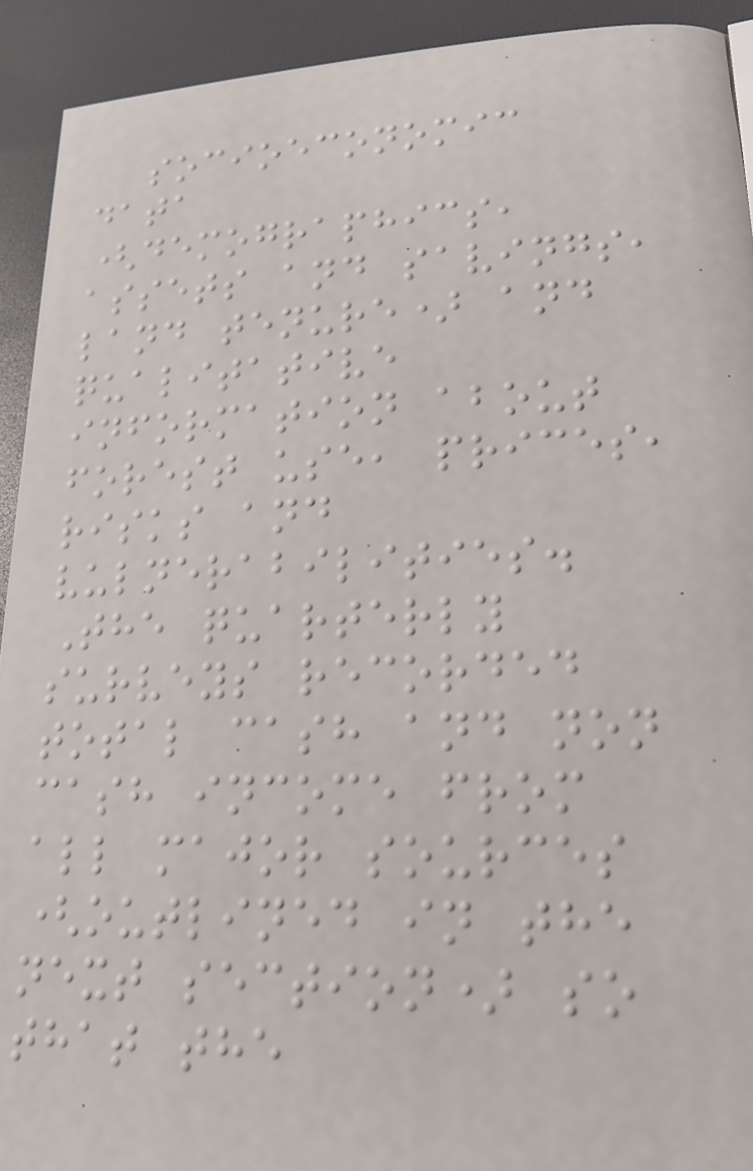socioeconomic
data
(demographics,
assets and savings,
land tenure) and
qualitative
information about
forest use, prices,
risks and
vulnerabilities.
The quarterly
surveys recorded
total cash and non
cash income from
all major sources
(outlined in the
next section) so
that the
